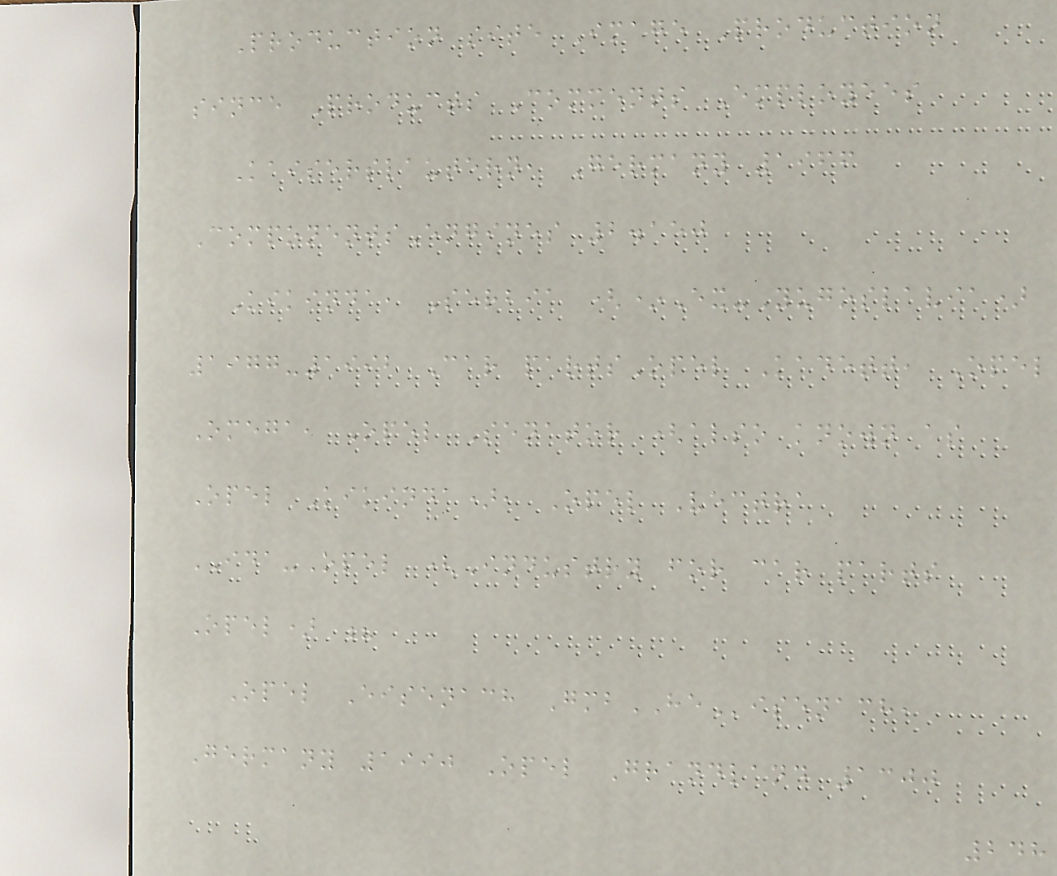Production site Image Production
since Products Comments Employees
Kaiserslautern, Germany 1966
ComponentsEngines 2.150
Kikinda, Serbia (*Ex-Yugoslavia)
1977-1992 Car partsOpel Kadett, Opel
Omega, Opel Senator (also known as
Opel Kikinda), Opel Vectra
IDA-Opel (Industry for car parts
Opel) ?
Opel Eisenach GmbHEisenach,
Germany 1990 Opel Grandland 1300
248
